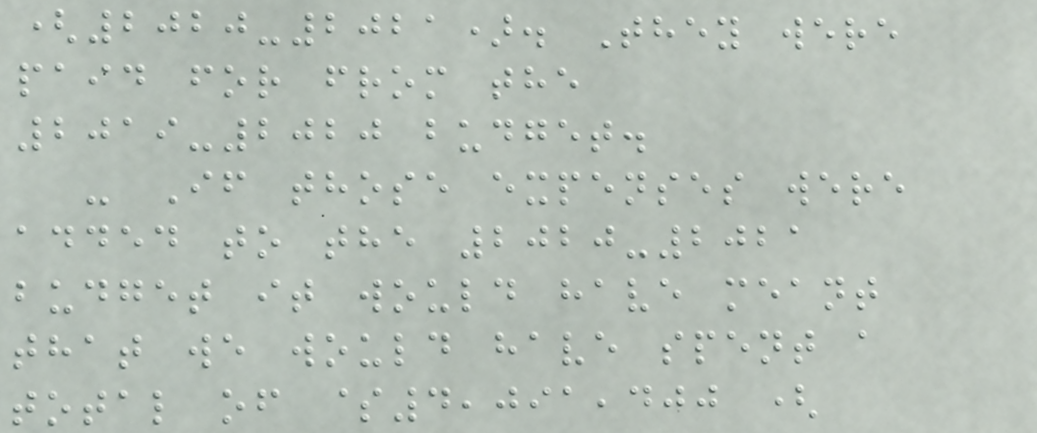(2020-2021). They were
paid for from the
2019-2020 budget.
- If those expenses were
added to the 2020-2021
budget it would have meant
that we would have spent a
total of $4,091,400 (
